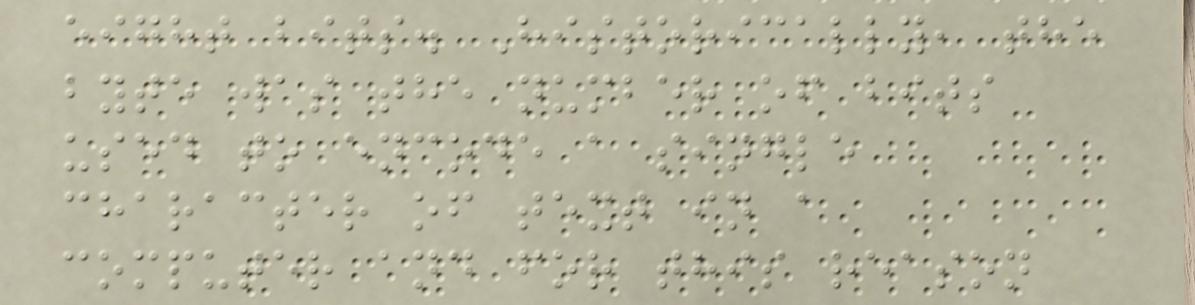eight bits. Historically, the
byte was the number of bits
used to encode a single
character of text in a
computer and for this reason
